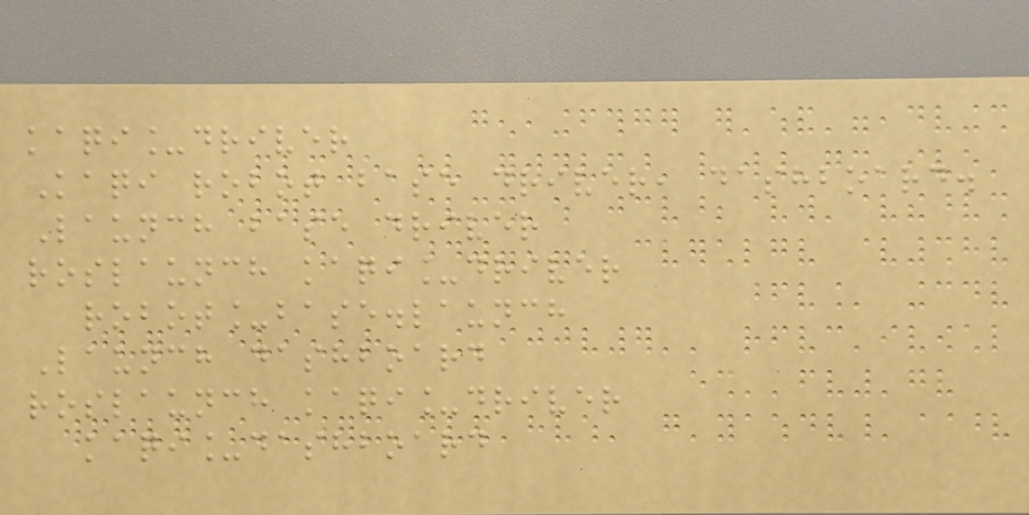kaqi_driver
Kaqi robot base driver, dashboard.
Launch base driver
roslaunch kaqi_driver
robot_base.launch
Launch dashboard
roslaunch kaqi_driver
kaqi_dashboard
